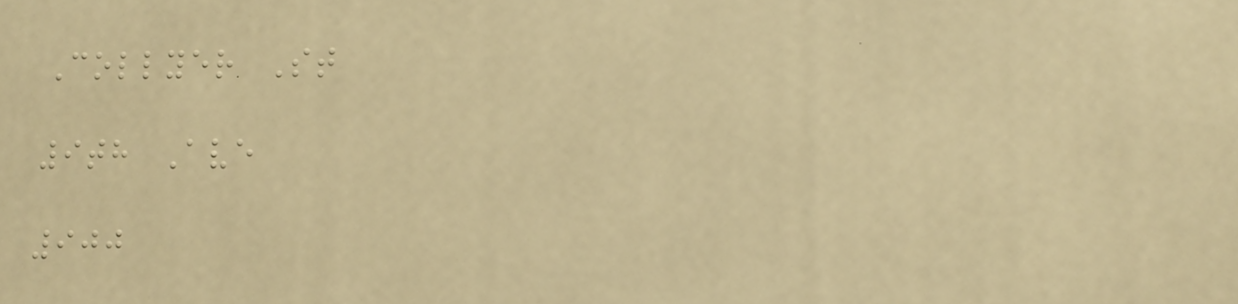Collyer St
9th Ave
900
